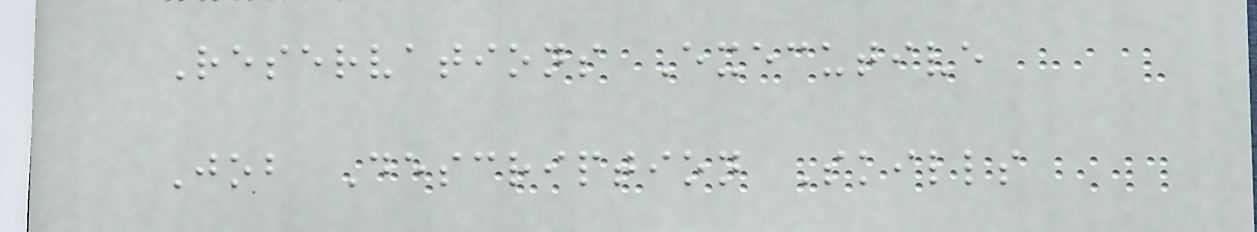Reservations Executive
Job Description Skills
